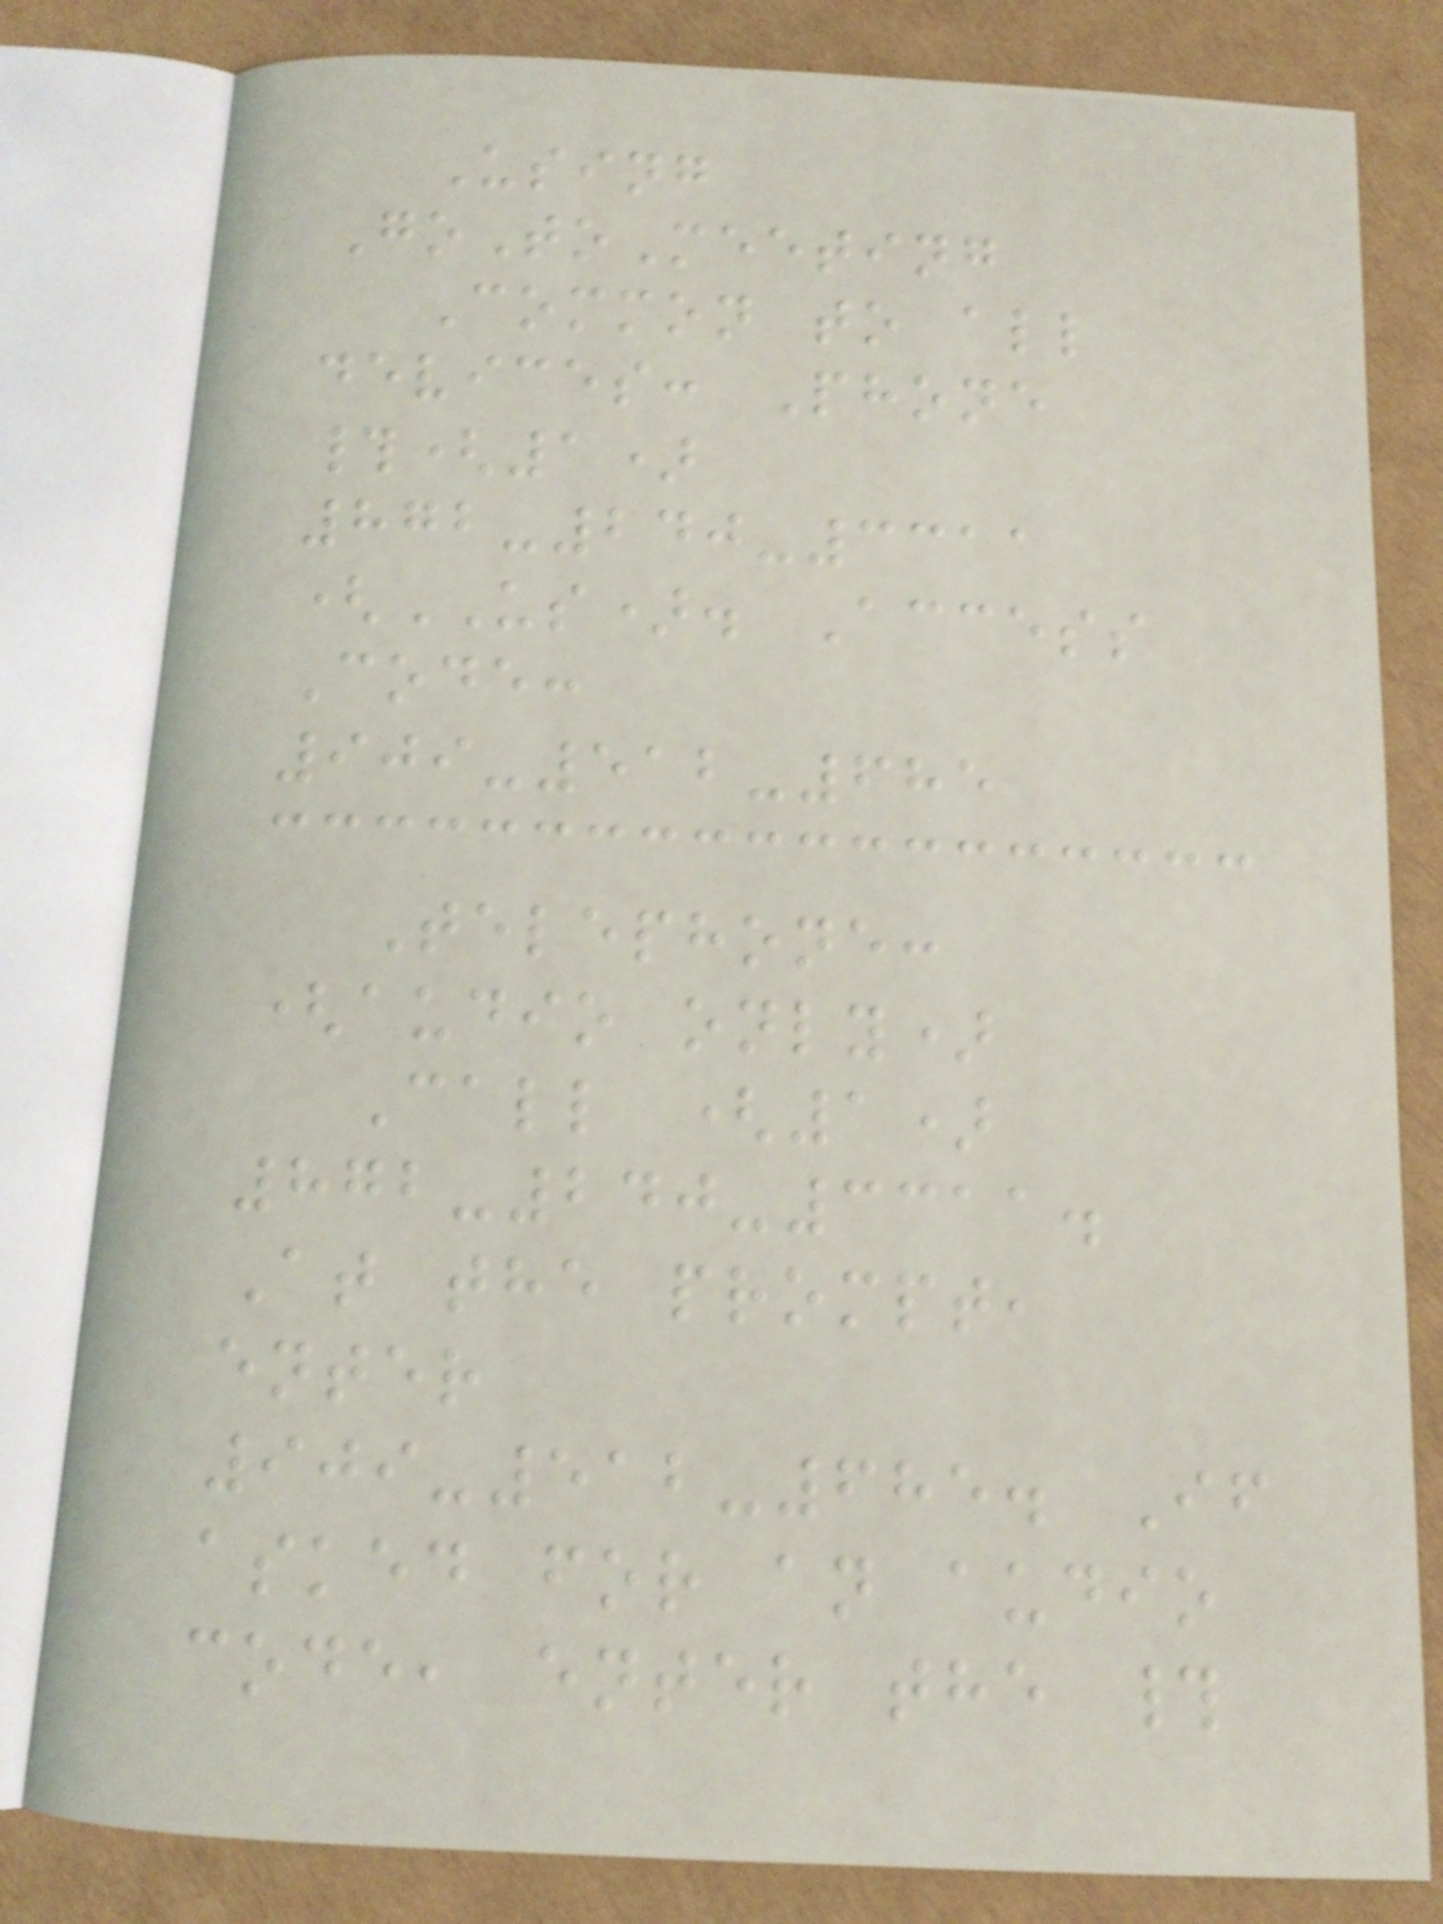Using
GoToMeeting
Common to all
devices: Phone
#(1)
872-240-3311
(US). Access
Code:
909-512-685
Telephone:
(audio only)
Call (1)
872-240-3311.
At the prompt,
enter
909-512-685. If
asked for an audio
code, enter the #
